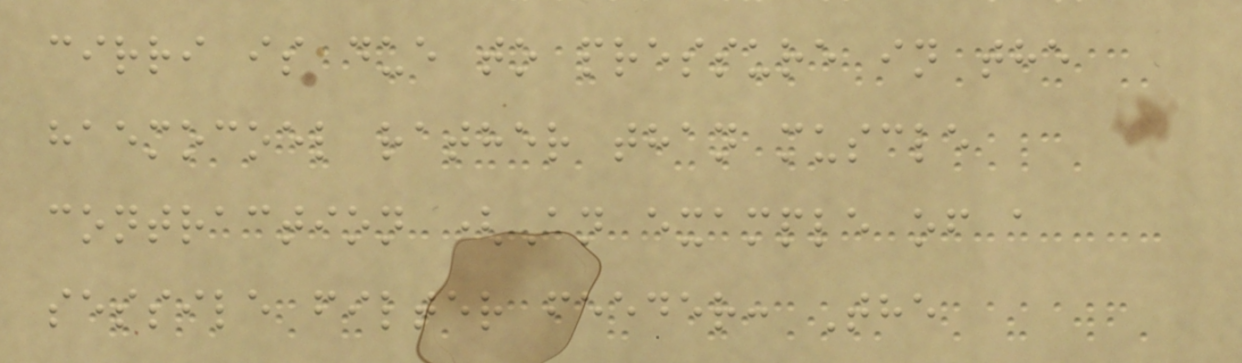cirri is due to pressure in the
haemocoel rather than muscle
contraction (An example of a
sessile filter feeder: The
